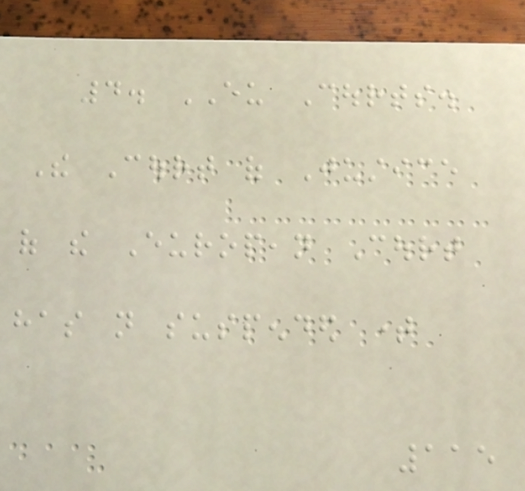4. EU Courts.
The Court of Justice
of the European Court
has not suspended time
115
